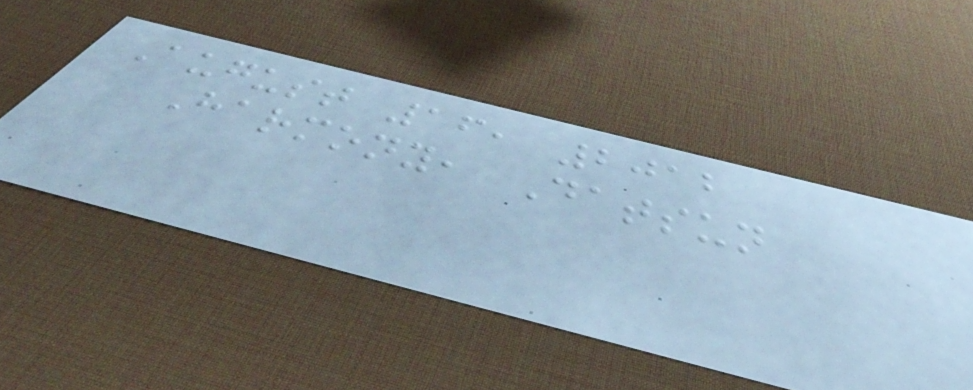August 16, 2012
Harmony, Datsun
